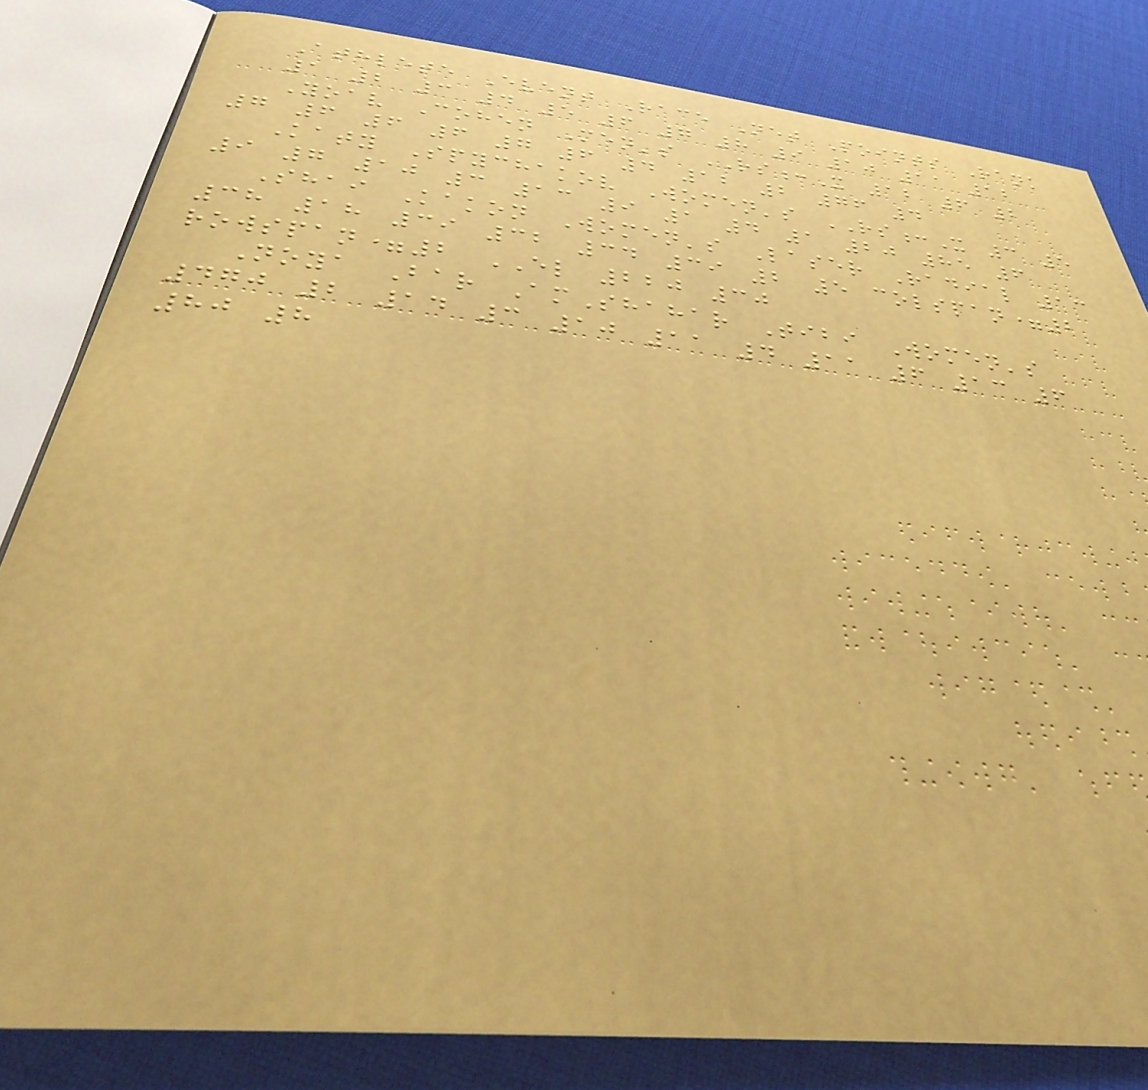Athlete Event Race Net Points Rank
1 2 3 4 5 6 7 8 9 10 11 12
Yoav Cohen Men's RS:X 12 6 2
7 6 6 6 7 6 4 12 2 76 4
Katy Spychakov Women's RS:X 3 5
9 7 10 3 13 9 1 4 1 20 85 6
Shai Kakon Women's Laser Radial 13
38 18 39 32 34 39 2 5 colspan=2
rowspan=2 EL 220 30
Noya Bar AmShahar Tibi Women's
470 2 14 3 10 11 4 11 6 13 6
80 8
